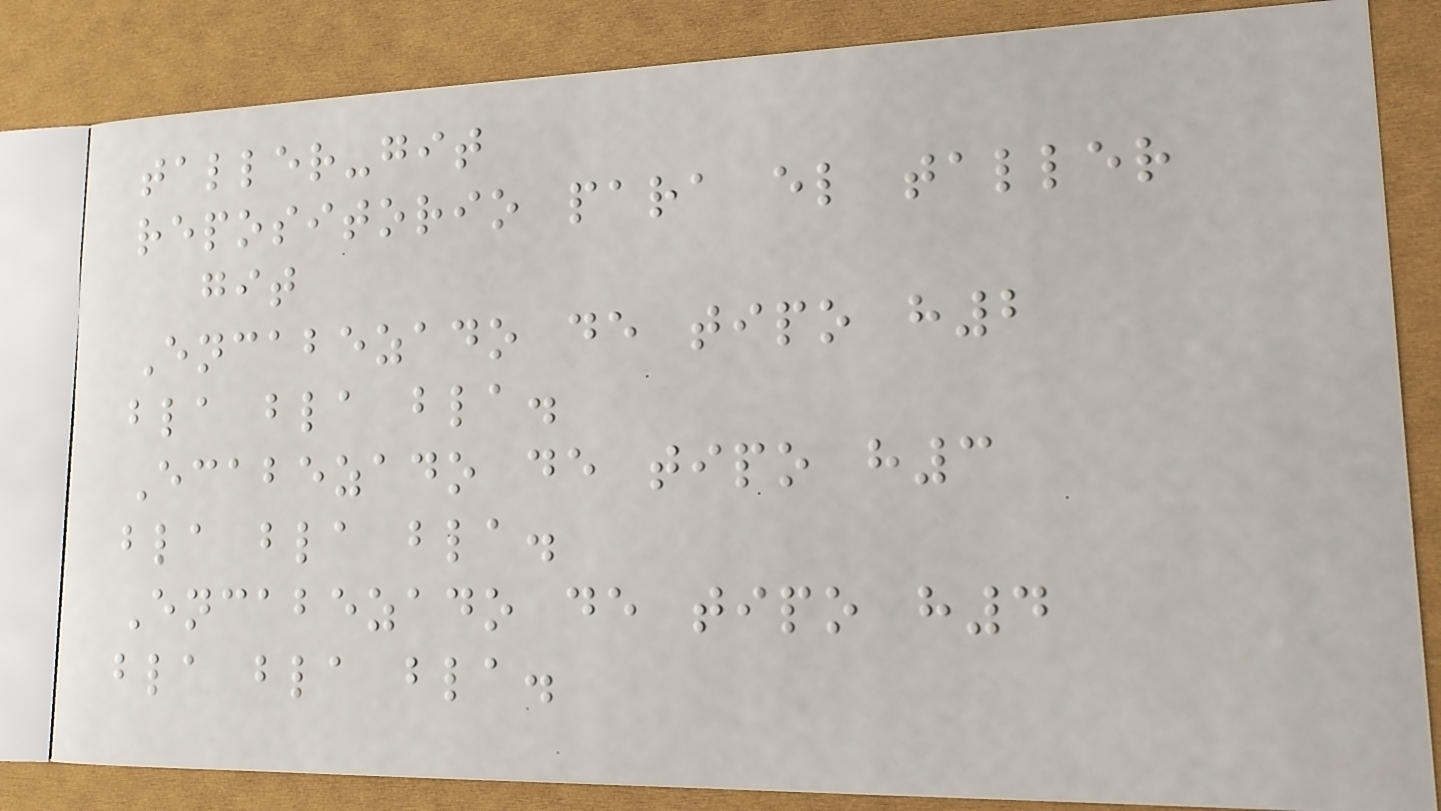taller-git
repositorio para el taller
git
Encabezado de tipo h2
bla bla bla.
Ecabezado de tipo h3
bla bla bla.
Encabezado de tipo h4
bla bla bla.
